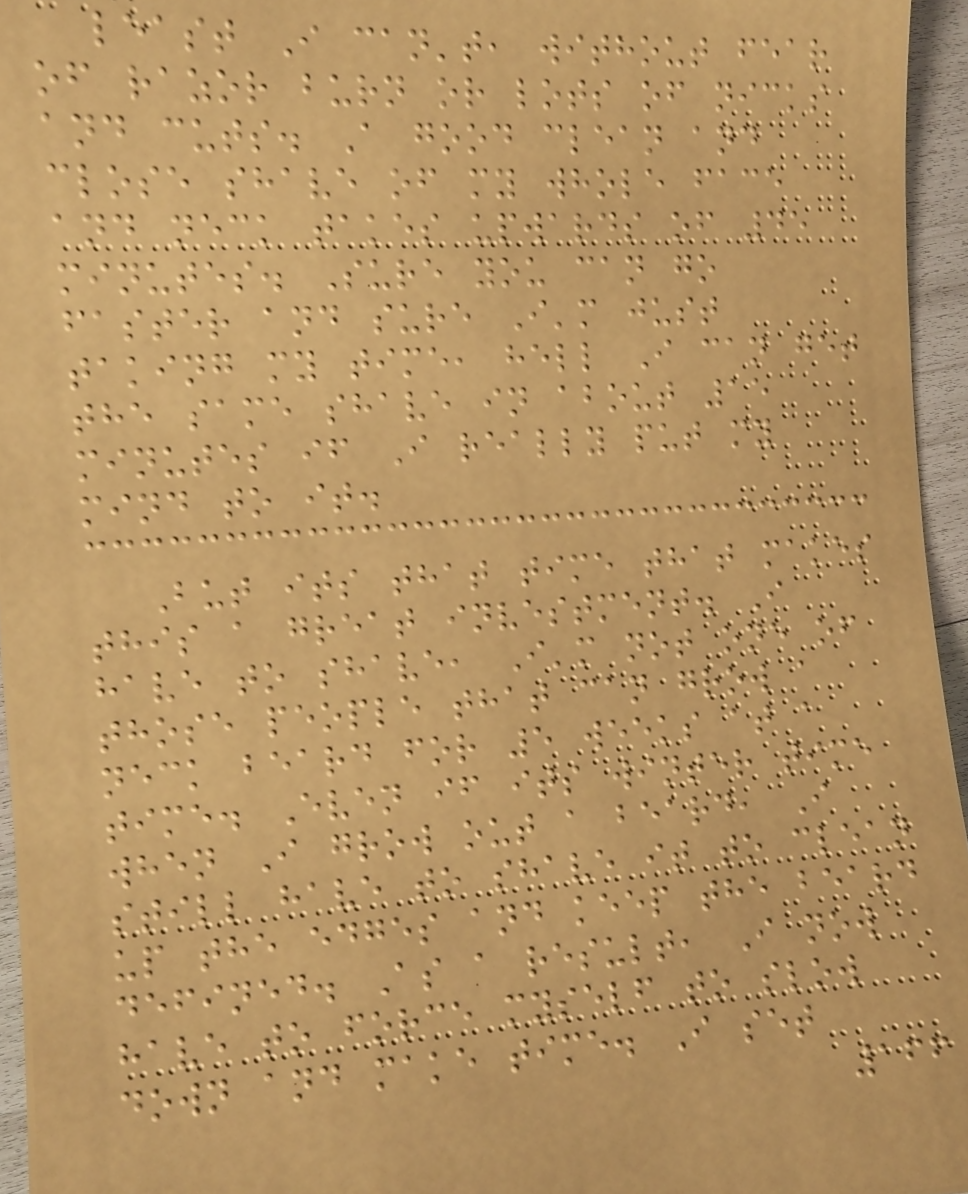least I can't, without fear
of razor burn or lots of nicks
and cuts. A good clean and
close shave of my whole face
and neck takes upwards of 45
minutes. Sure you can go
faster and sure I'm just
taking my time, hell I can get
the same shave in about 15
minutes if I really put my
mind to it.
But its that time that makes
this a great investment. I
have to shave, I'm not one of
those people that can grow a
neck beard for 5 weeks at a
time. Even if its winter time
when I grow out a beard, I
still have to shave it to clean
up the edges and keep the beard
defined. As a result, I now
have to force myself to slow
down and make time. I set
166
